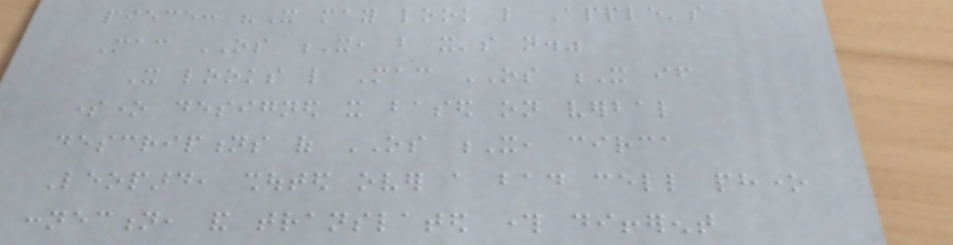piece: "It may look like Apple's
Mac OS X, but it's not."
It looks like Mac OS X if
someone designed it based on verbal
descriptions of OS X, circa
Leopard, shouted over a bad cell phone
connection, and translated through different
